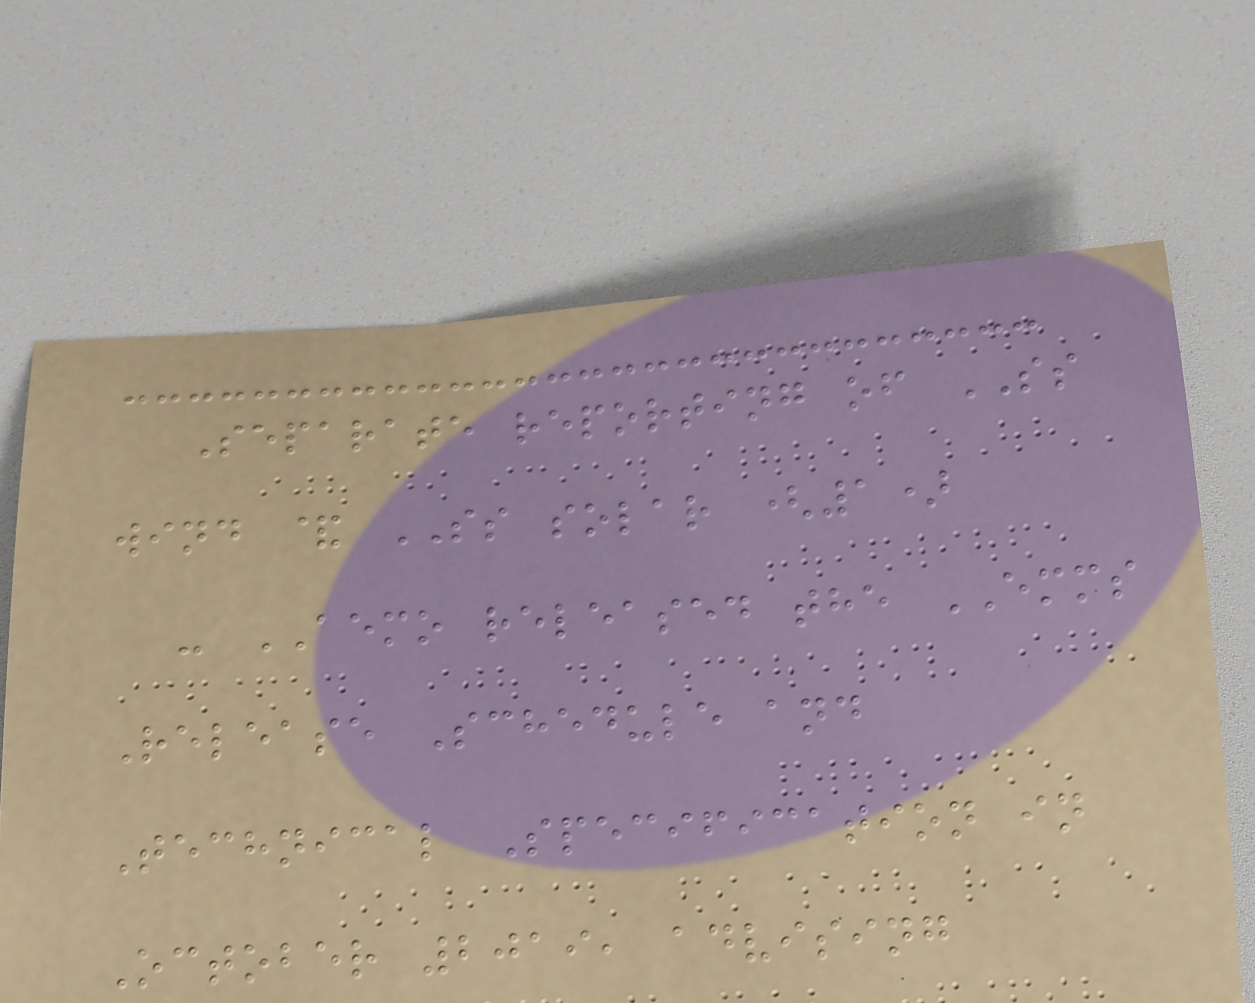Separate reporting of SS
wind & SS solar (1)
- AEMO released the EMMS
Release Schedule and
Technical Specification in
October 2019, advising
